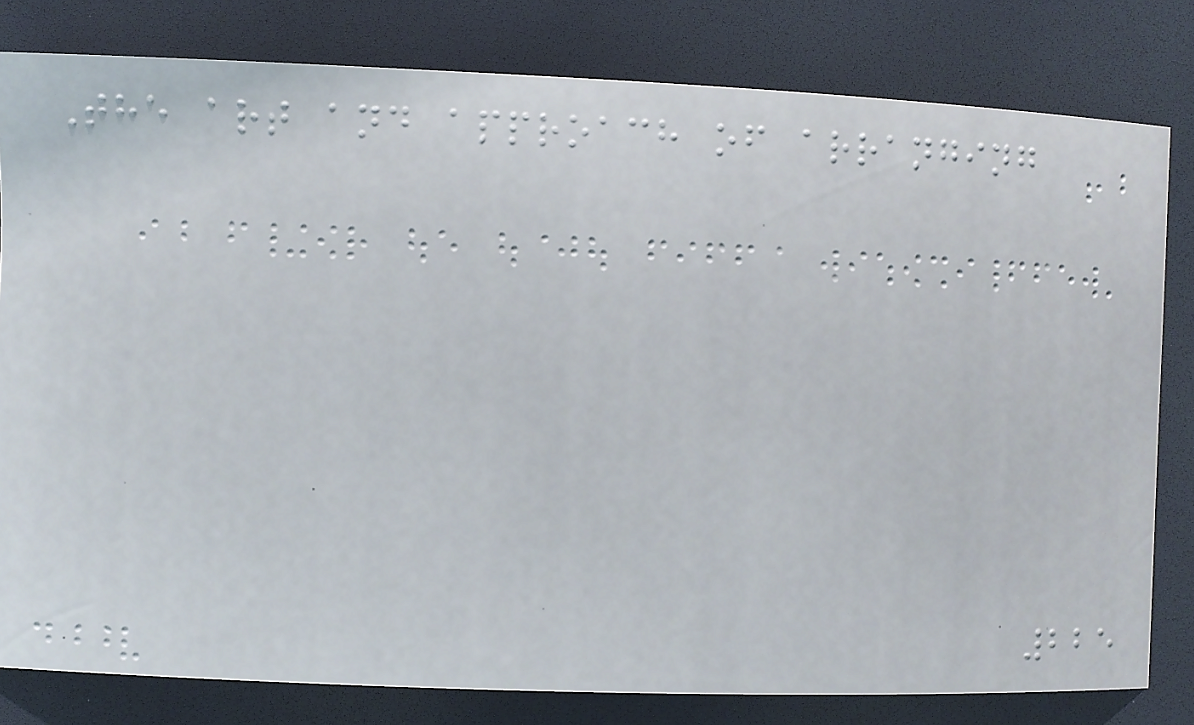The art and approach of arranging
225
